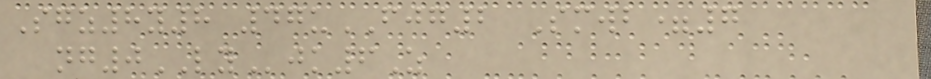Sgz8y8 47uFJG2 Smwb=7
ng0LYjk6Z
